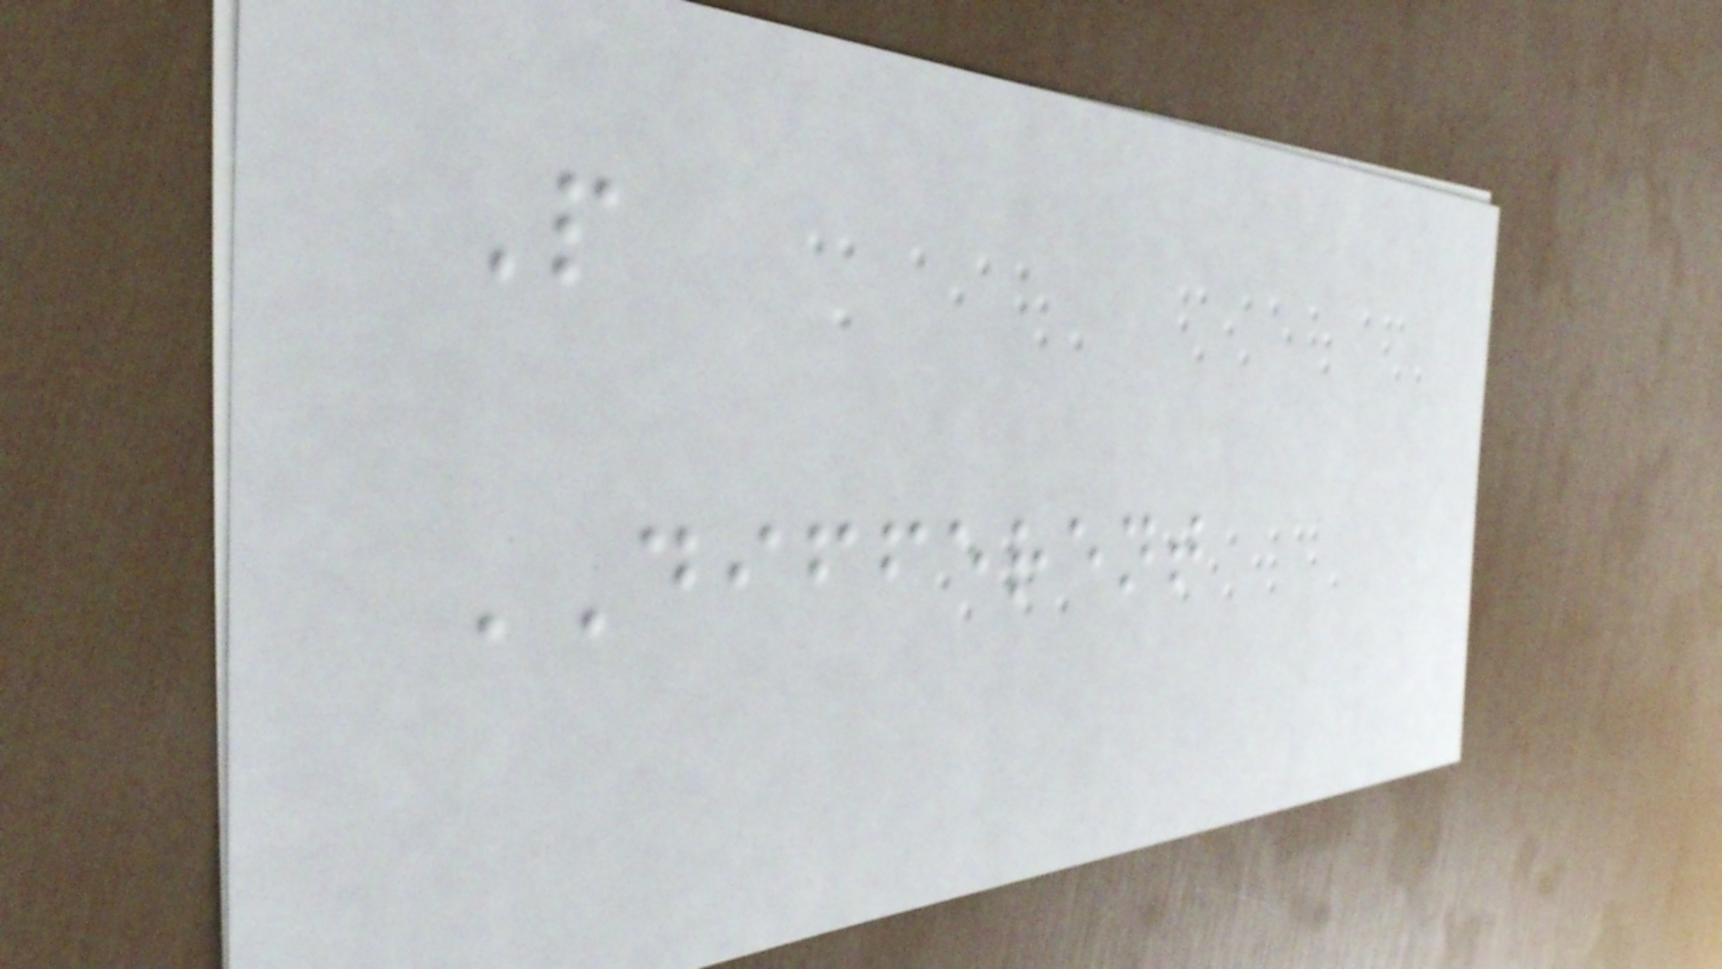P
DIFFERENT
